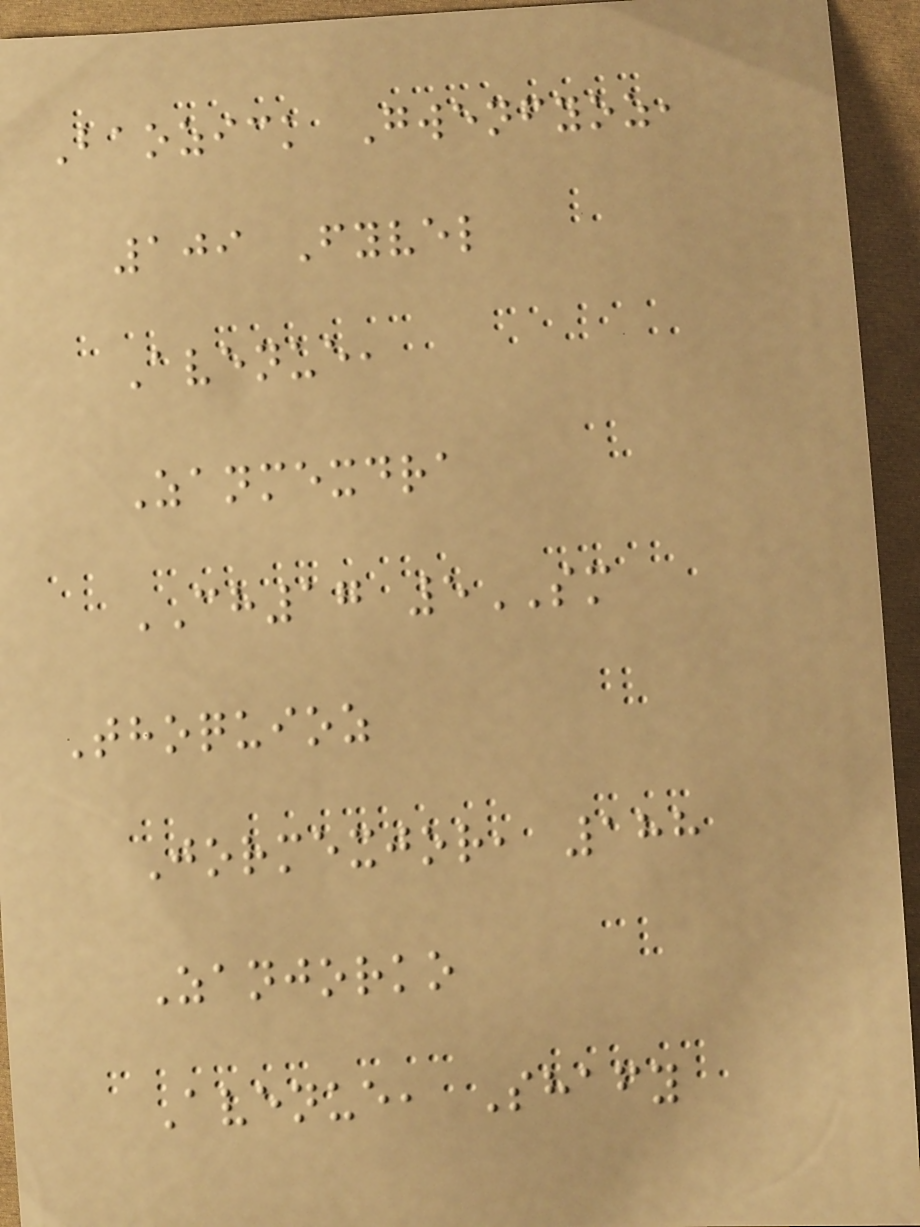Baozick Gwenfyoz,
109 Fyvel
Avenue,
Zanmexdra
CH17 5SM
Thoquioz
Jormexjor, 188
Zanjorko
Avenue, Shafy
